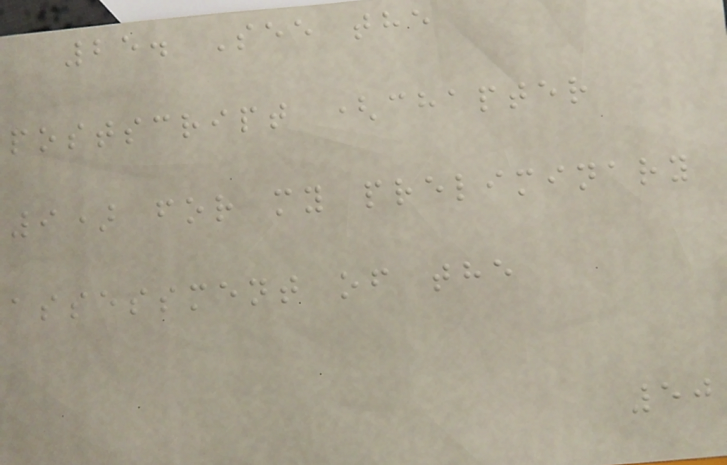25. See the
postscript (chapter
9) for my preliminary
assessment of the
50
